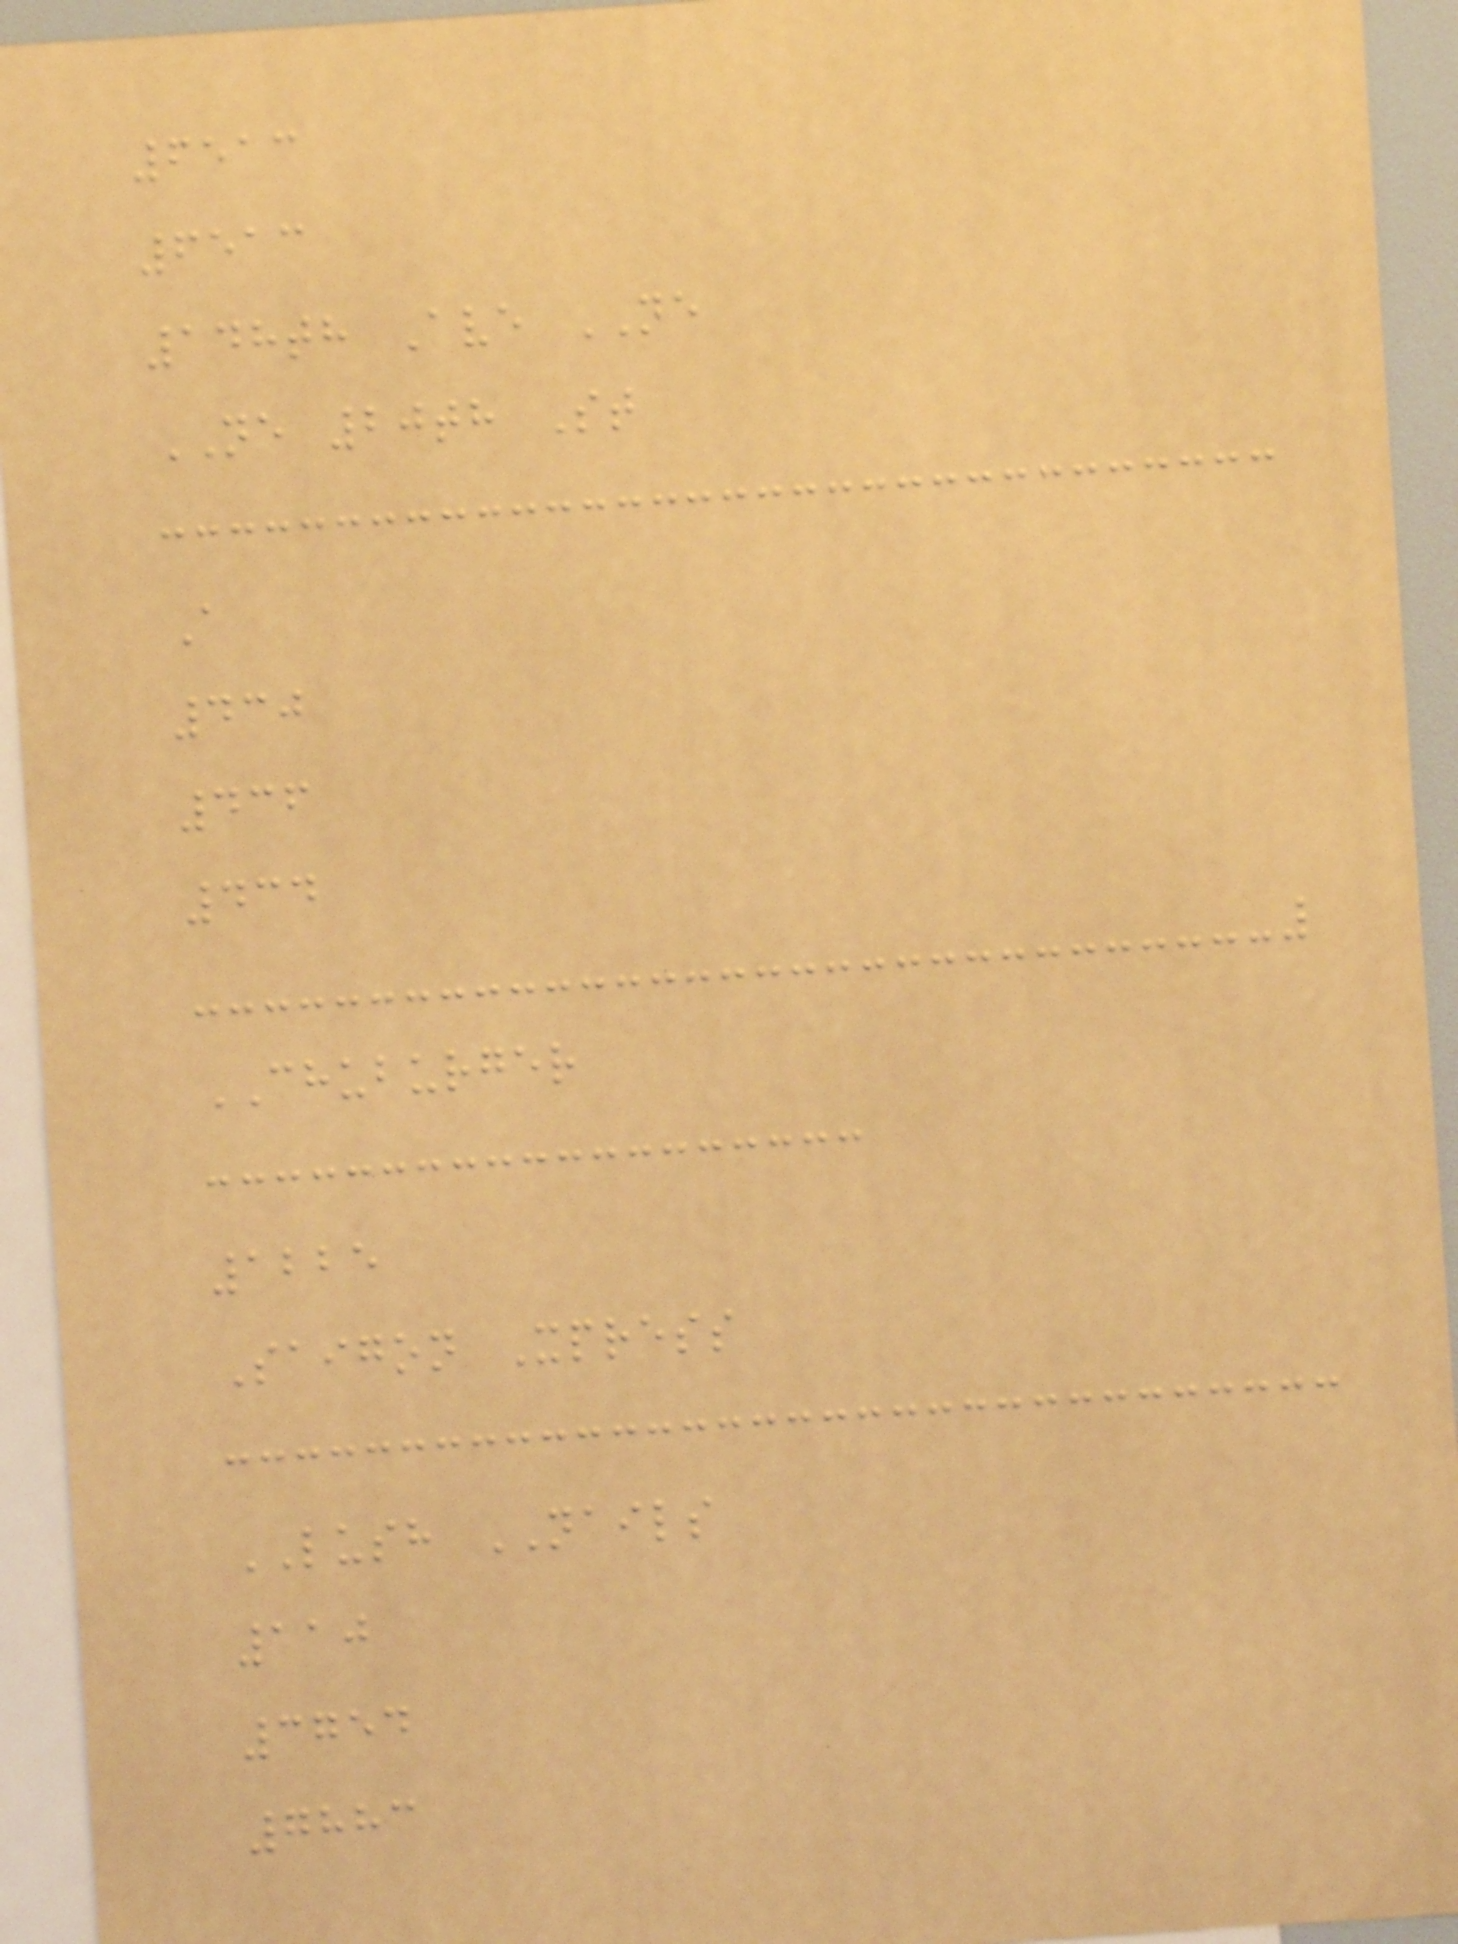6513
6513
148th Ave NE
NE 20th St
A
430
436
434
CHUBURGER
1225
Saigon Xpress
LUSH NAILS
110
3754
7883
